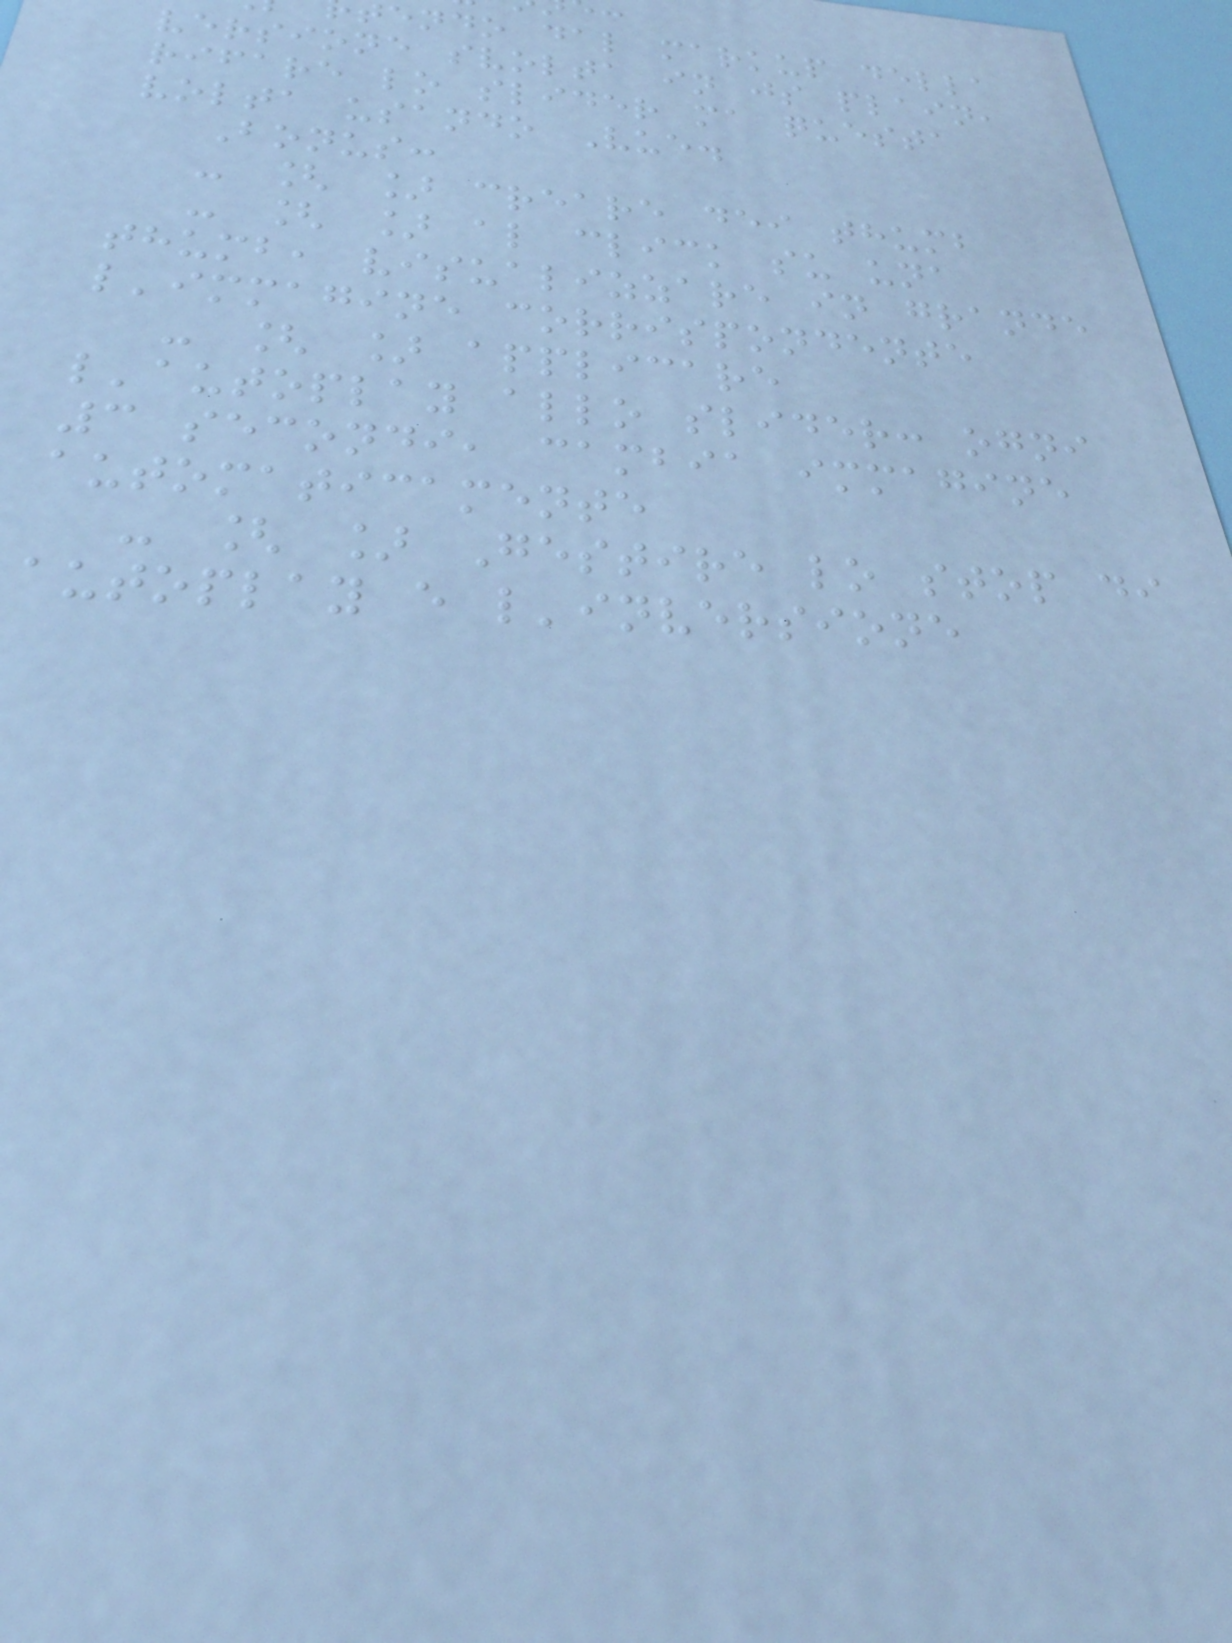endo dal markup della
versione svolta in js plain,
rifare lo slider ma questa
volta usando Vue.
Bonus:
- [ ] creare dei thumb
- [ ] al click su una
thumb, visualizzare in grande
l'immagine corrispondente
- [ ] applicare
l'autoplay allo slider: ogni
3 secondi, cambia immagine
automaticamente
- [ ] Gestire lo stop di
autoplay e l'inversione
